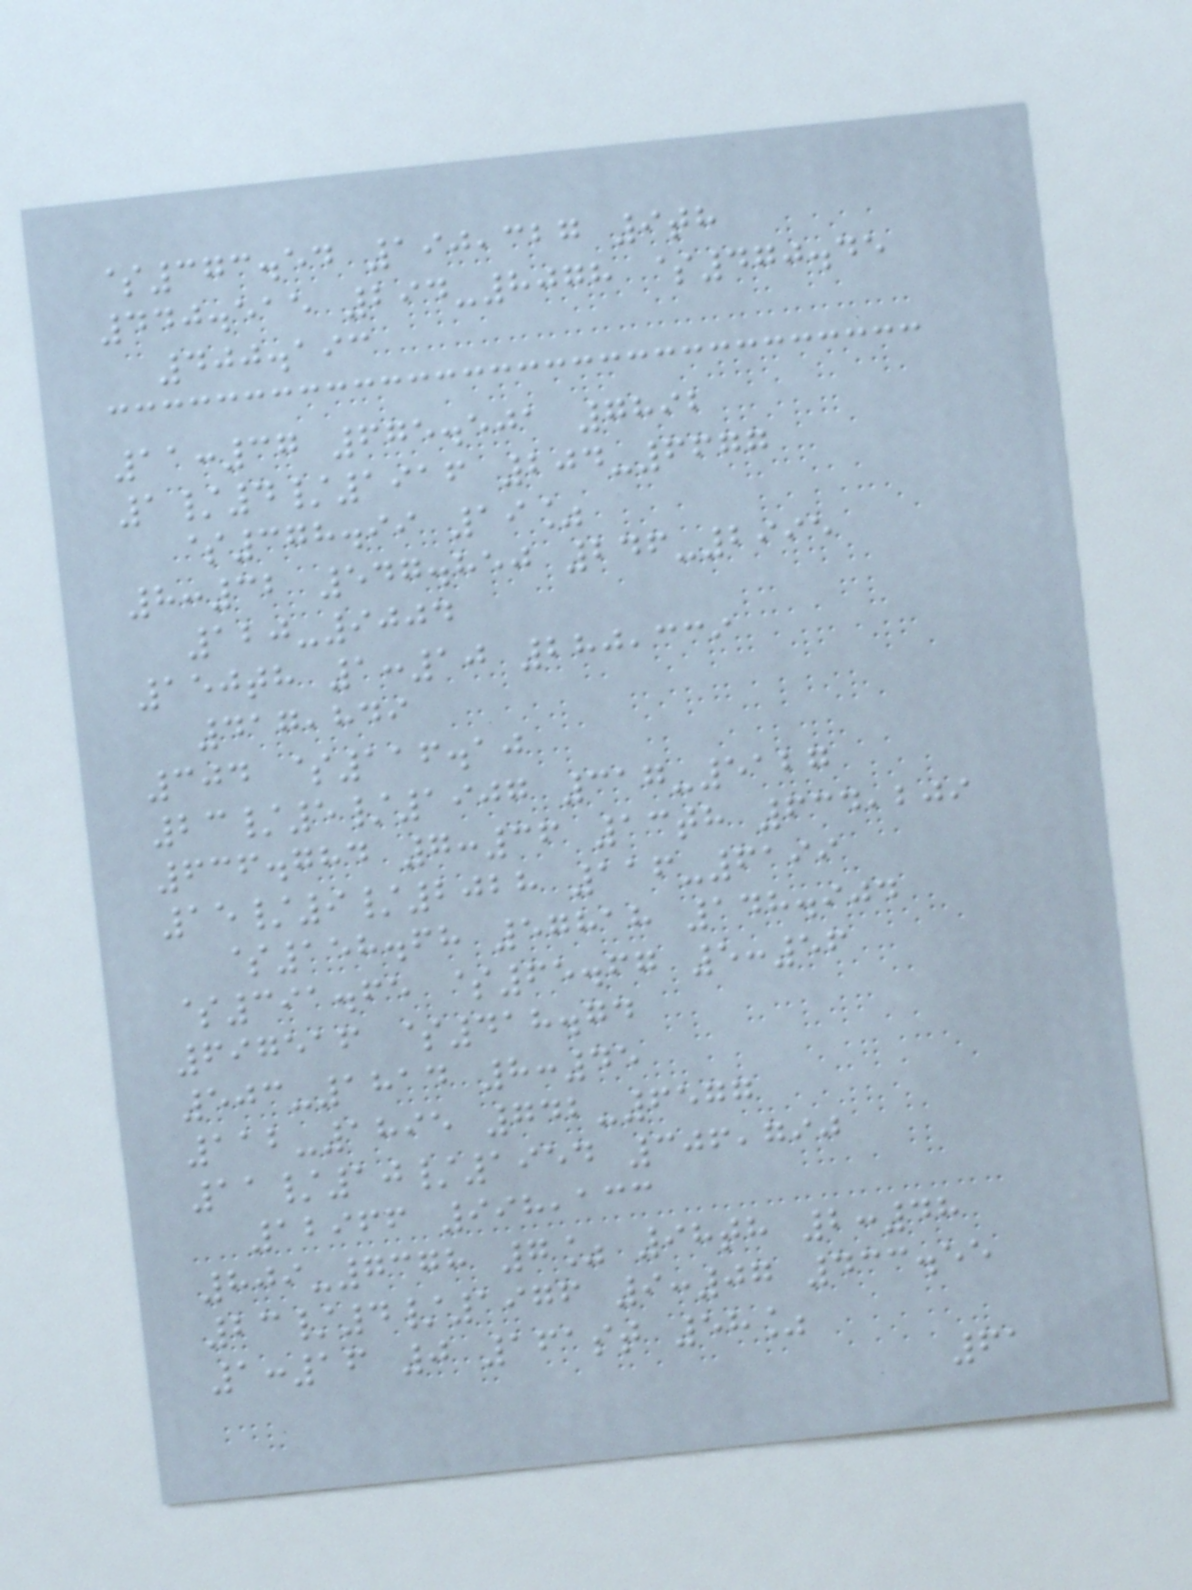$373.54 190,327 9th
440.515 294-8078 $470.45
400.193
11:37 675.501 7892
1/4/1916 204-6677
$378.99 19%
8:32 547.850 246-2995
120-9004
150th 1:10 280,339
417,849
304 $116.10
23/5/1907 317-5127
636.784 7:36 13th 634,209
15/9/2028 116-6199
$158.68 57818 148.904
$391.65 $65.67 5:56
697516 $418.74
503-1814 8:45
112-1895 742-6577
11/10/1954 306,790
12966 998,133
809-7378 7% 98th 2:48
23/4/1976 9:07 433.55
1:16 0 161st 58%
61
